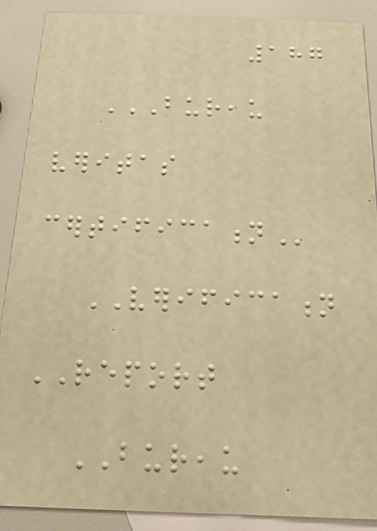187
BUREAU
VERITAS
CERTIFICATION
VERIFICATION
REPORT
BUREAU
